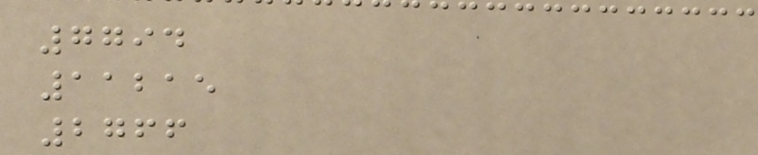7794
11215
2766
